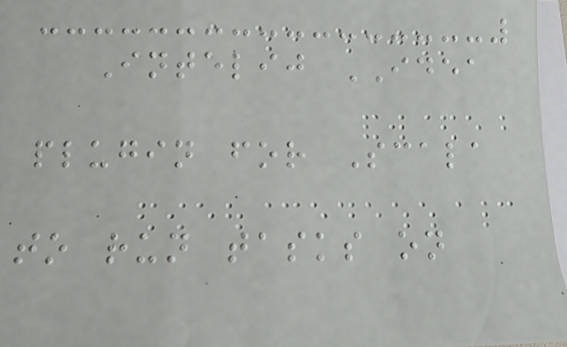Intelij IDEA
plugin for Scala
to run tasks on
